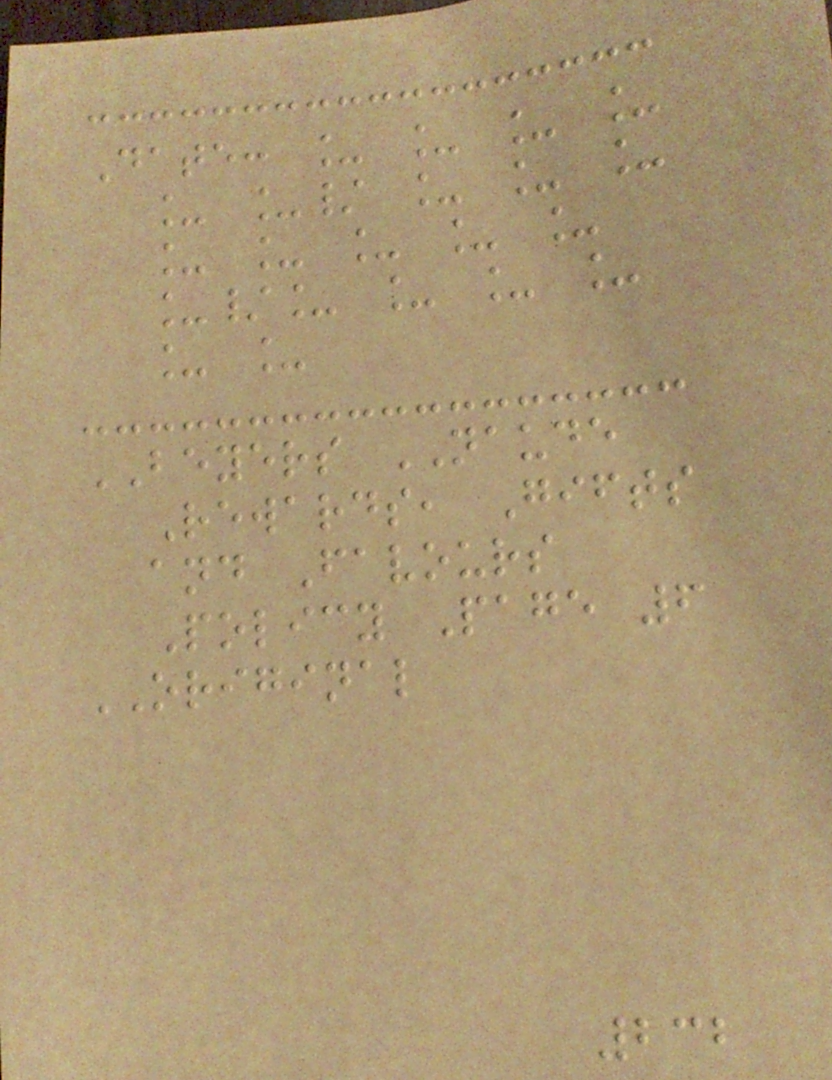Date: _ _ _ _
_ _/ _ _ _
_ _ _ _ _
_/_ _ _ _
_ _
BEYERS NAUDE
Rewards, Gifts
and Favours
Policy Page 6
ORIGINAL
232
